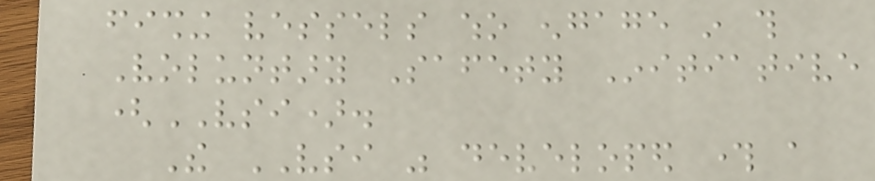fishing vessels who engage in this
Voluntary Safety Initiative
(VSI).
The VSI was developed through a
